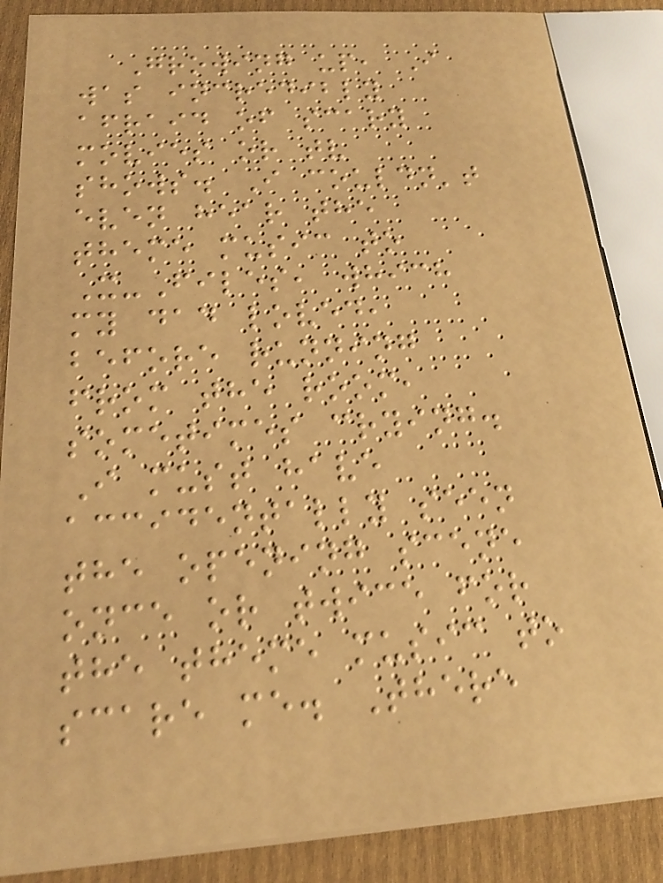Growing up, I
was incredibly
afraid of scary
movies or tv
shows. I couldn't
even hear the
theme music to
X-Files, which
my dad loved,
before running
from the room,
sometimes crying.
I must have
accidentally seen
the opening scene
once or twice for
the theme music to
scare me. There
